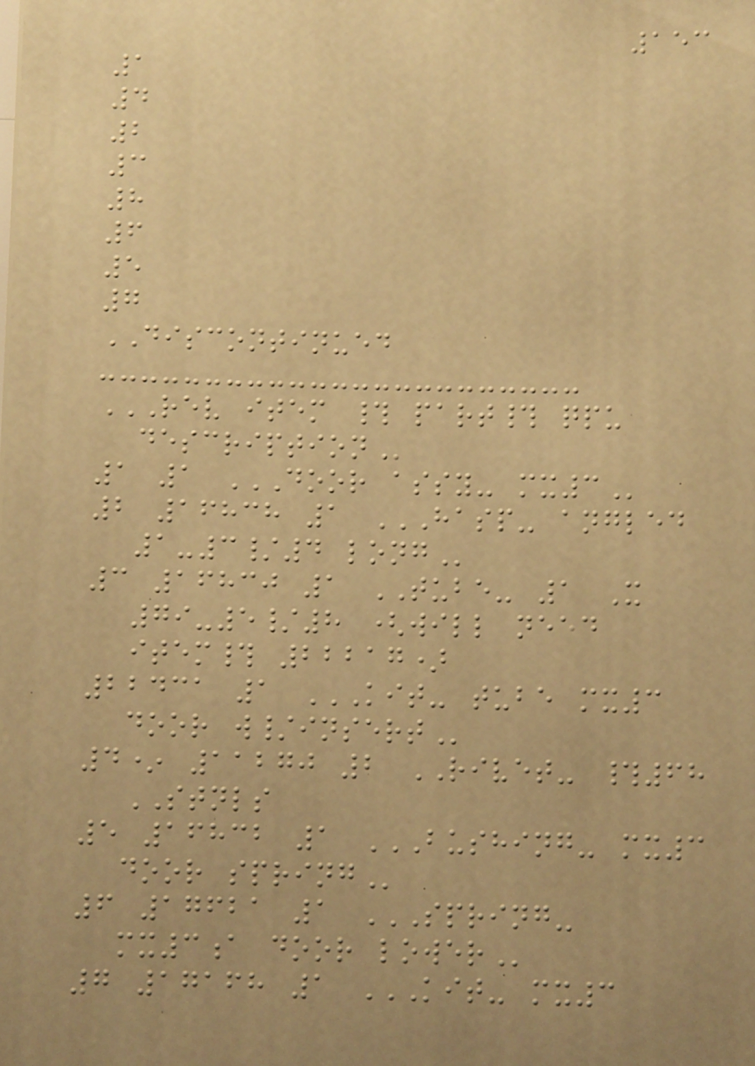153
1
4
2
3
8
6
5
7
DISCONTINUED
REV ITEM # PART# QPU
DESCRIPTION
1 1 DOOR ASSY- MX3
2 16838 1 HASP- ANGLED
1-3/4 LONG
3 16830 1 TUBE- 1 X
79-5/8 (will need
item# 22217)
22431 1 KIT- TUBE MX3
DOOR W/INSERT
4* 11270 2 RIVET- #68
STNLS
5 16832 1 BUSHING- MX3
DOOR SPRING
6 17621 1 SPRING-
MX3A DOOR LOWER
7 17168 1 KIT- MX3
